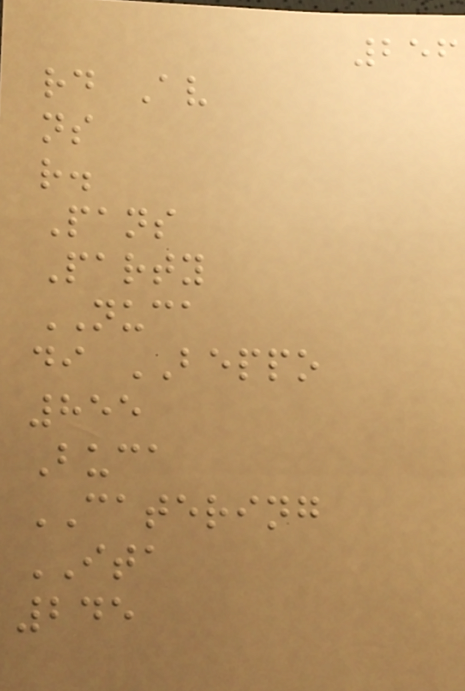256
rd Av
ns
r.
Pans
Party
NUCA
di BEPPO
855
Buca
CATERING
ITA
245
